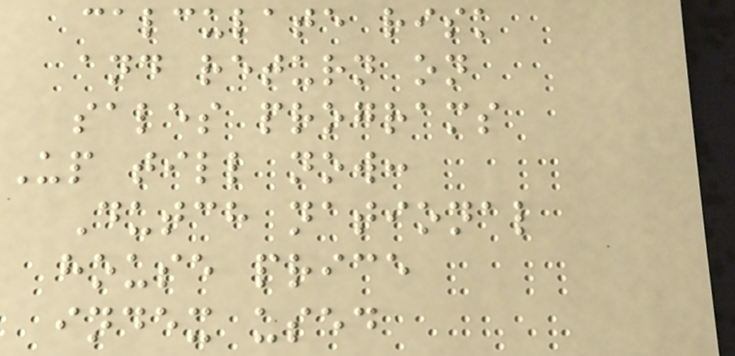calculate risk
and return on
sales programs
Up till now:
Dutch national
house price
index used
